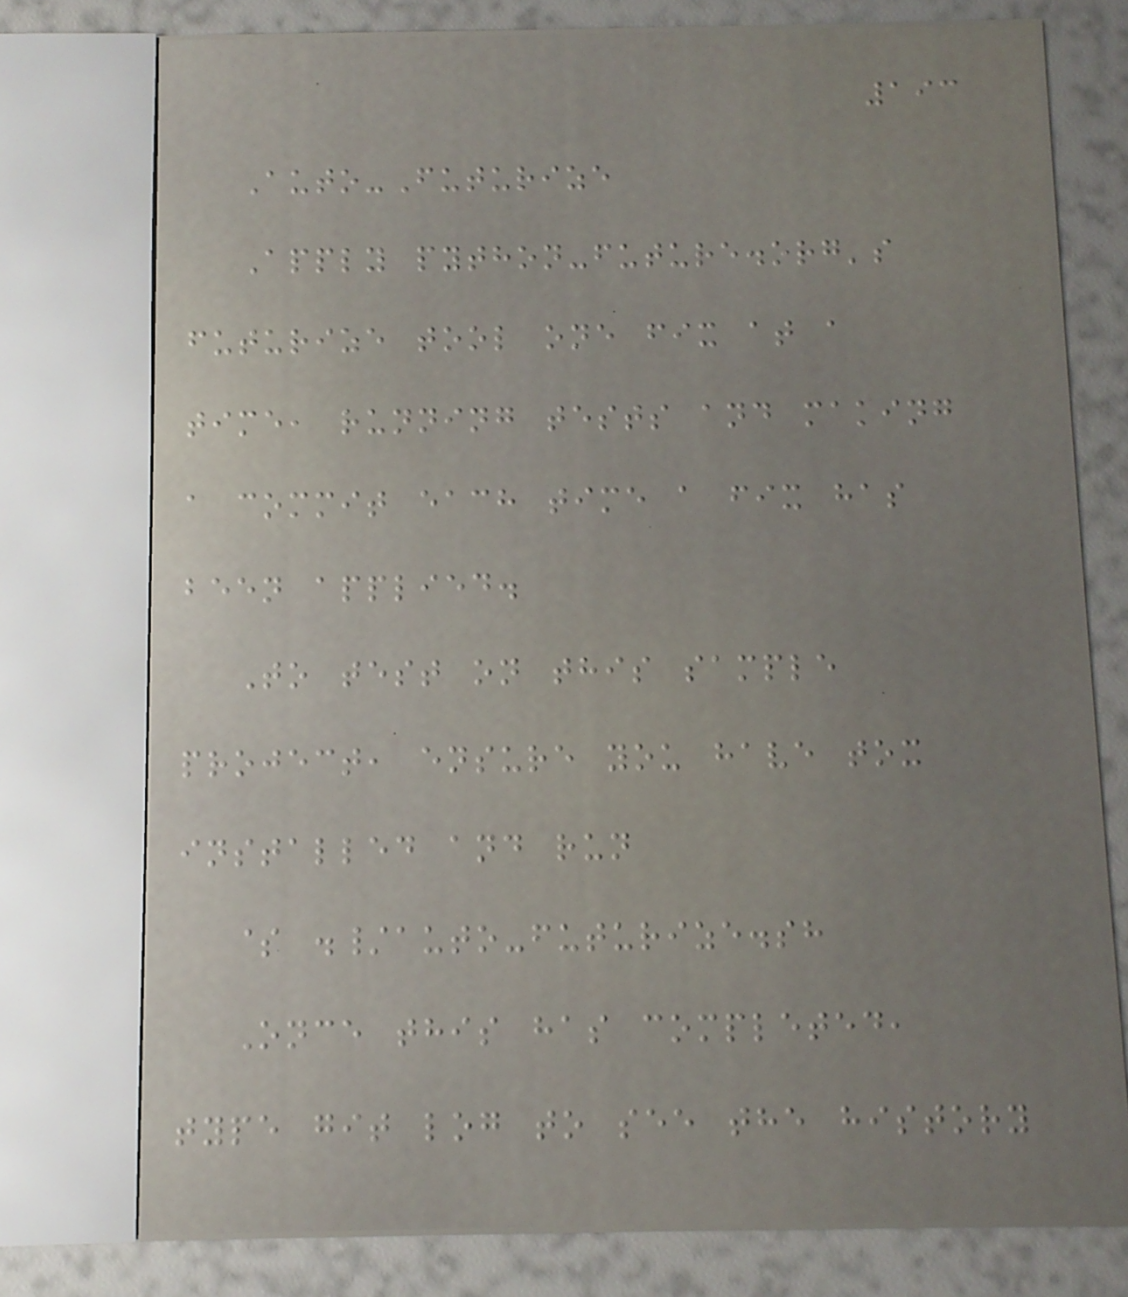193
Auto-Futurize
Apply python-future.org's
futurize tool one fix at a
time, running tests and making
a commit each time a fix has
been applied.
To test on this sample
project, ensure you have tox
installed and run
$ ./auto-futurize.sh
Once this has completed,
type git log to see the history
